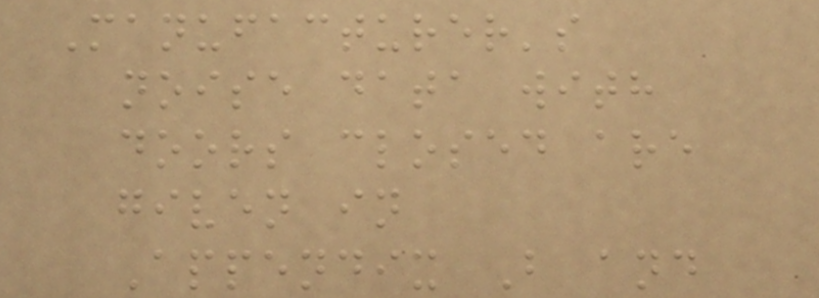Manufacturer's
noise data with
doors closed are
given in
Appendix B and
